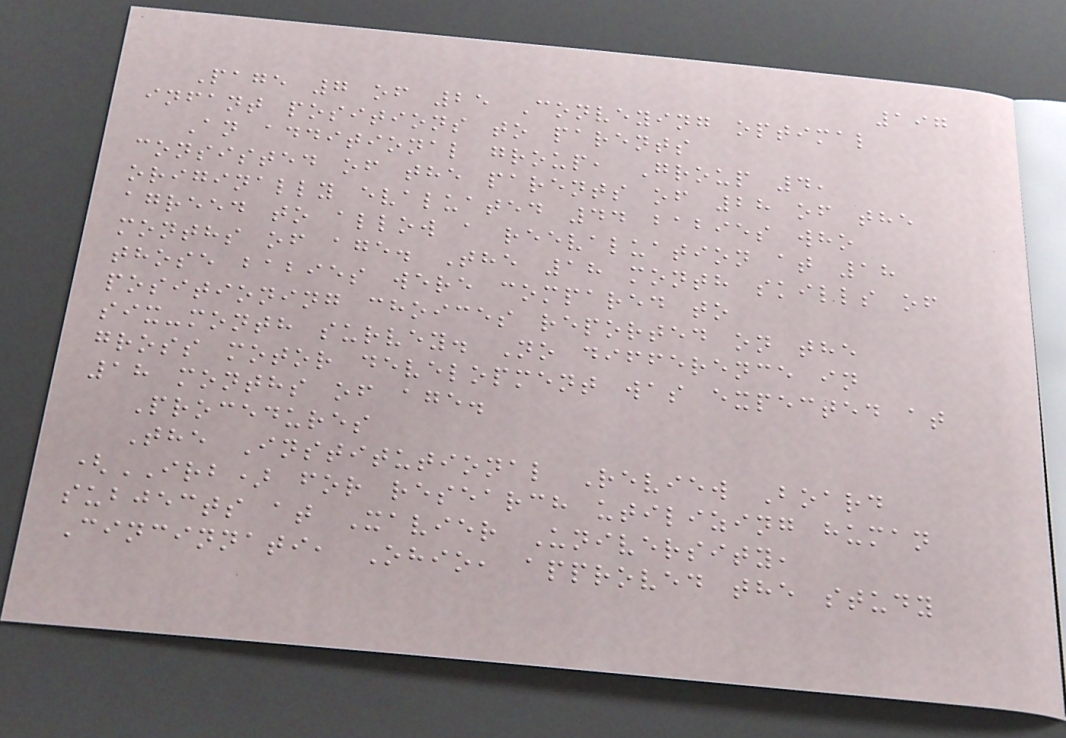197
Page 7 of 25 Conveying optimal
infant positions to parents
An additional group, Group 4,
consisted of the parents of 28 of the
originally evaluated 44 babies who
agreed to allow a reevaluation at 18
months of age. The 18 month skills of
those babies were compared to
positioning choices reported on the
six-month survey. No difference in
gross motor development was expected at
18 months of age.
Procedures
The Institutional Review Board
(IRB) for research utilizing human
subjects at Xavier University,
Cincinnati, Ohio, approved the study
